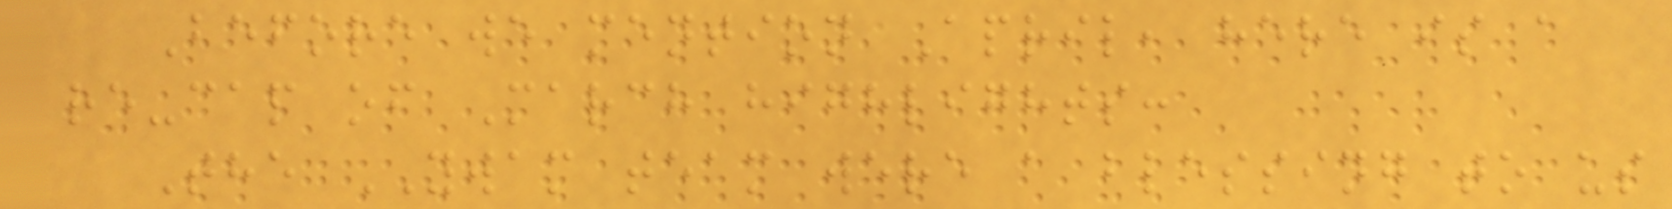Before we mention April, here is a
re-cap of March highlights:
The YWAM team were a blessing to us
